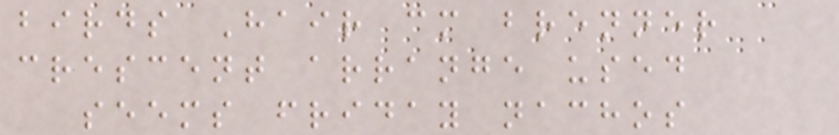birds Hair cm brenner
crescent arrange used
seems friday nachos
